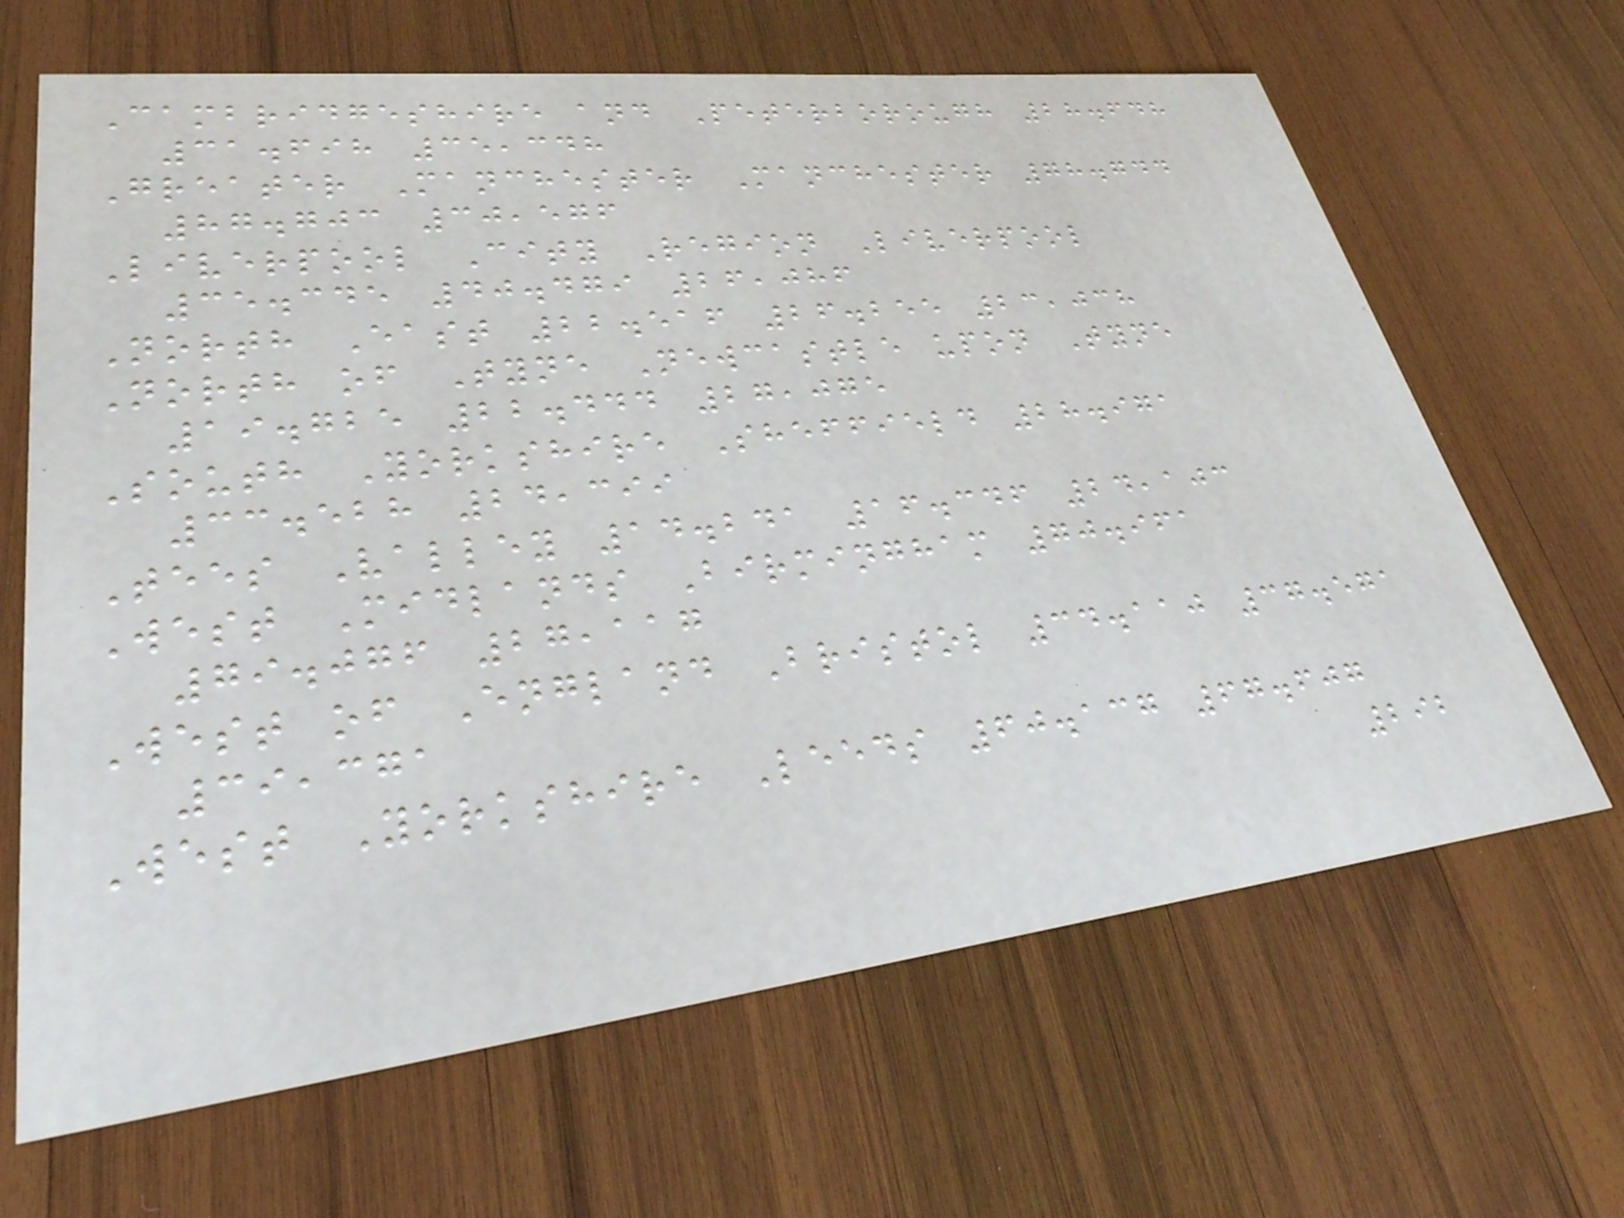Cambridgeshire and Peterborough 28.648
31.698 35,348
Greater Manchester Manchester 78.744
87.703 30,576
Liverpool City Region Liverpool
35.345 40.479 26,086
North East 22.516 26.255 23,038
North of Tyne Newcastle upon Tyne
19.725 22.444 27,075
South Yorkshire Sheffield 28.971
33.528 24,399
Tees Valley 14.241 16.346 24,103
West Midlands Birmingham 70.961
79.076 27,117
West of England Bristol 34.110 37.571
39,371
West Yorkshire Leeds 60.137 67.607
292
